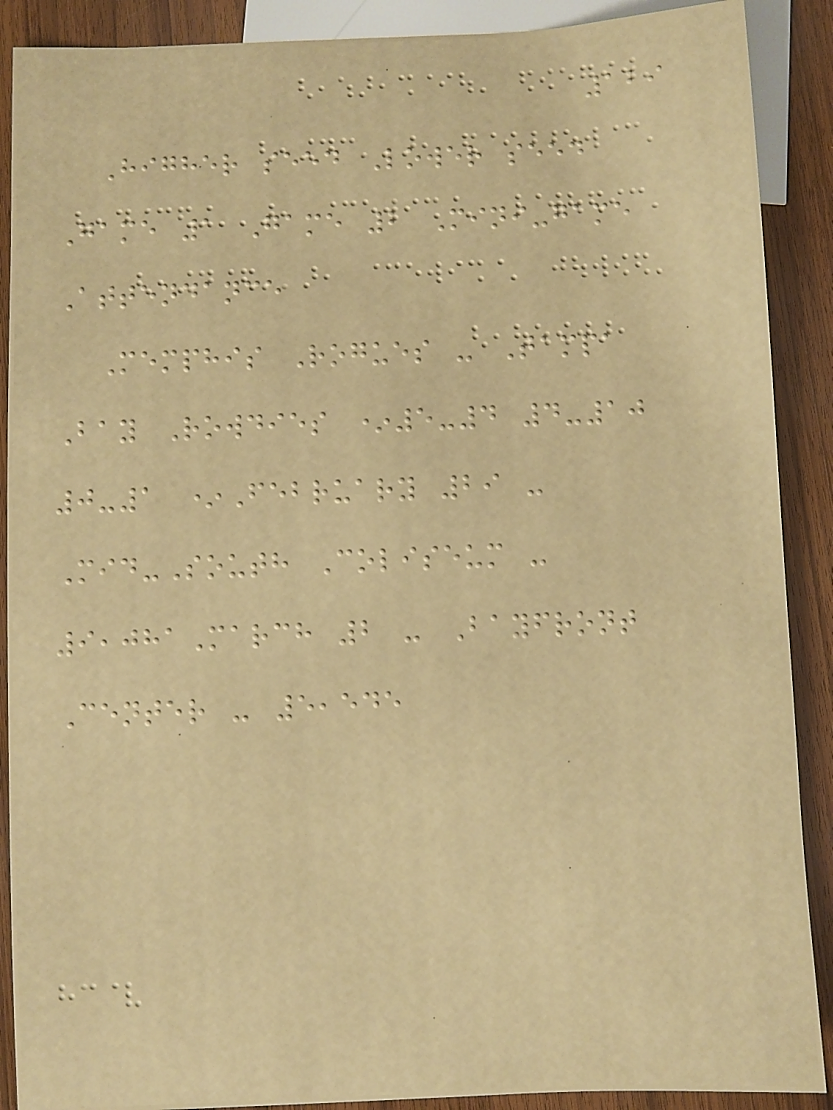129
Higher seed Lower seed
Game 1 Game 2 Mini-game
Attendance
Memphis Rogues - Tampa
Bay Rowdies *5-4 4-10
0-1 *February 29 -
Mid-South Coliseum -
9,081March 2 - Bayfront
Center - 5,545
